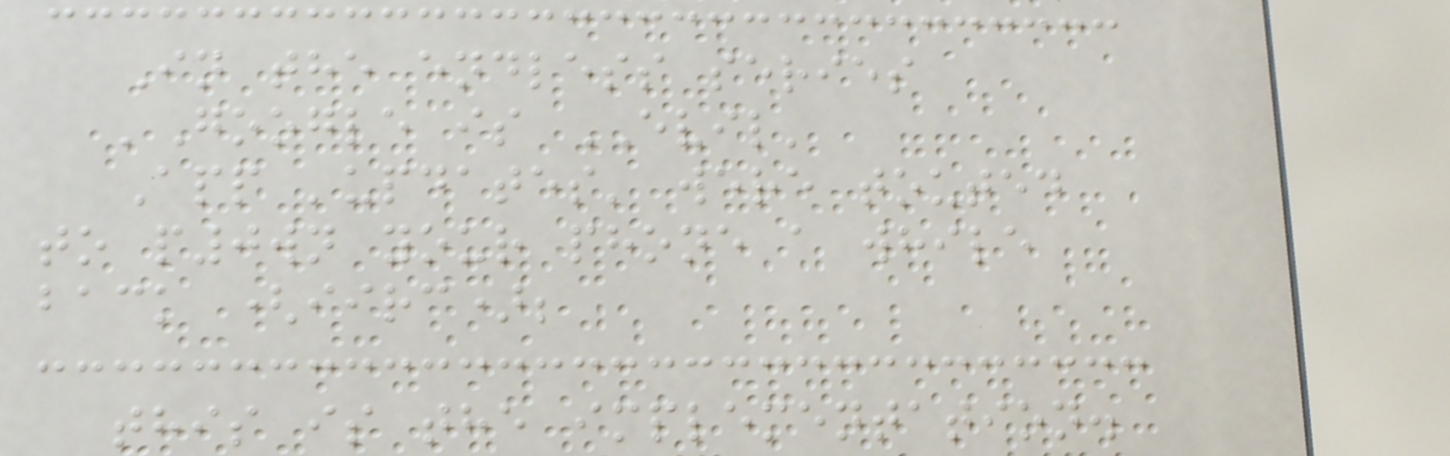In the endless series
'Google is EVIL'
App 'updates' were touted
to p0wn your phone a while
back (iirc);
this is the implementation.
